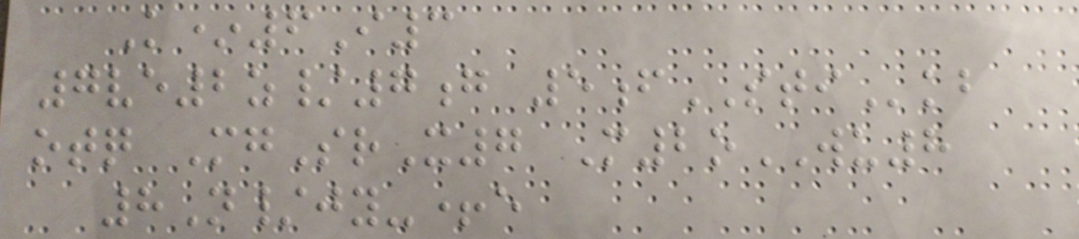K*6I3
7ve2z/7g 5fSTIkb
otq MgSrX7 M2oWU8
8N/jy-+e
